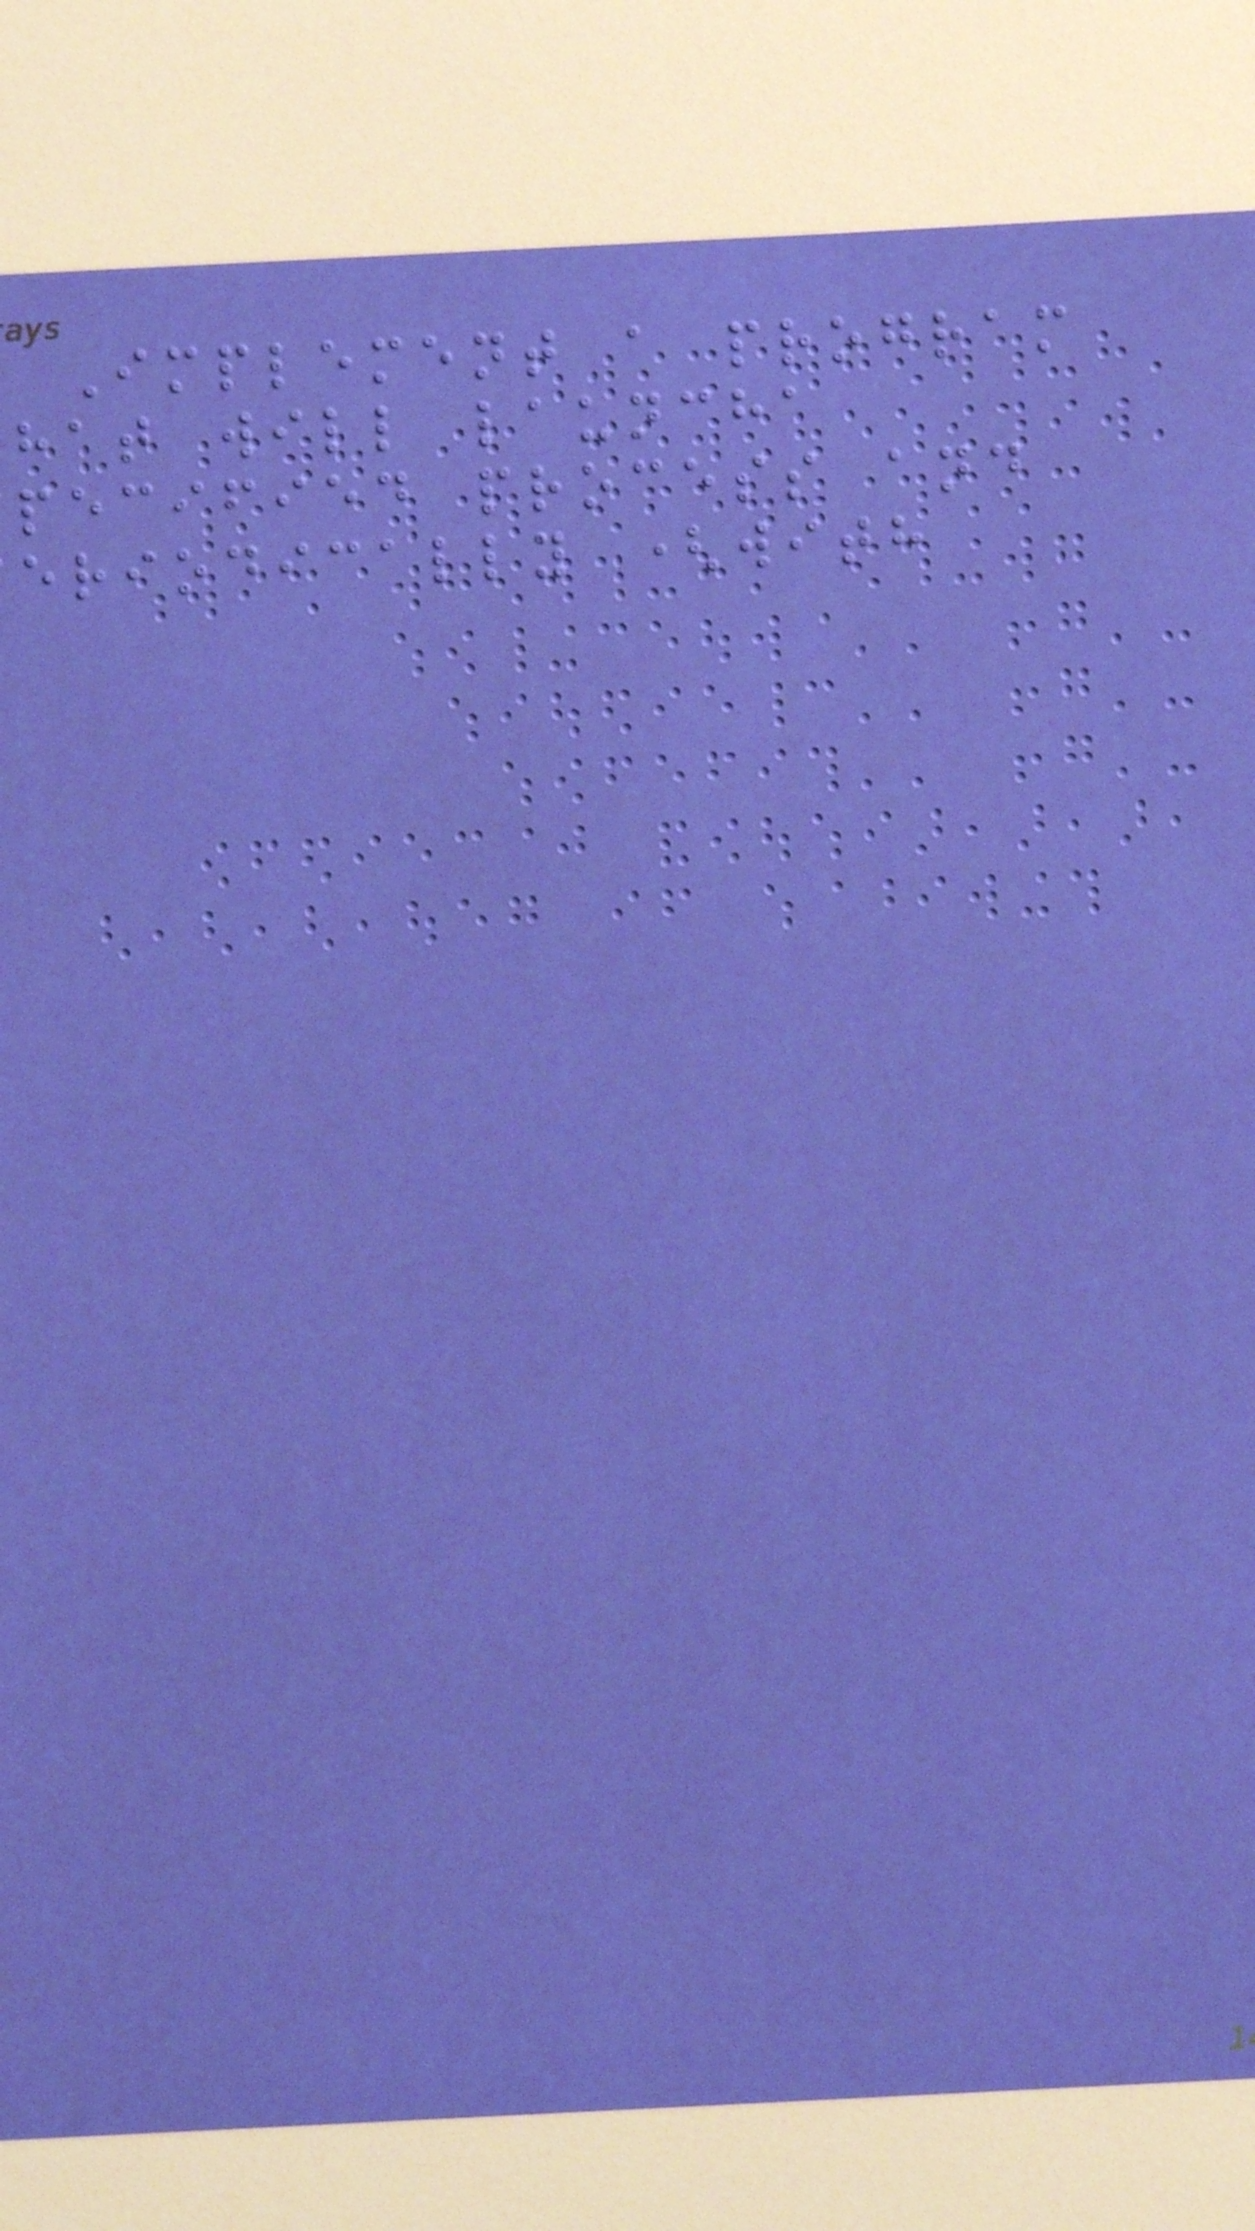Implement a program
hat will launcha
pecified process and
eriodically (with
